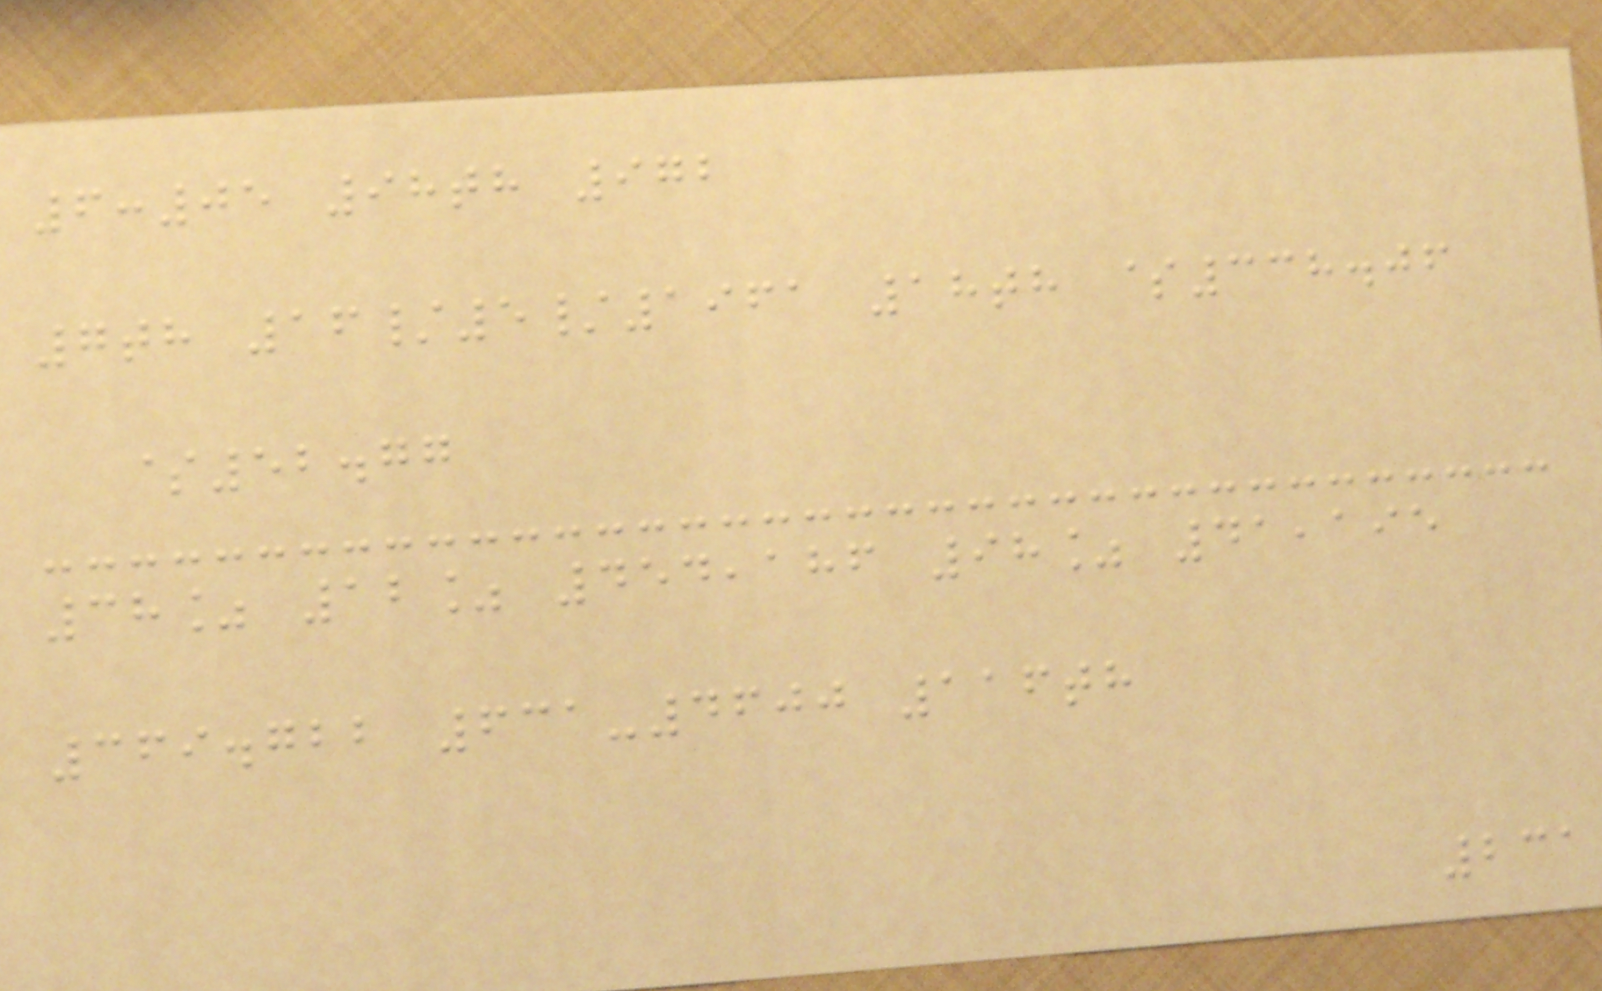6:05 98th 972
7th 16/5/1961 18th $338.06
$52.77
38% 12% 454,186 98% 41,195
369.722 631-4600 116th
231
